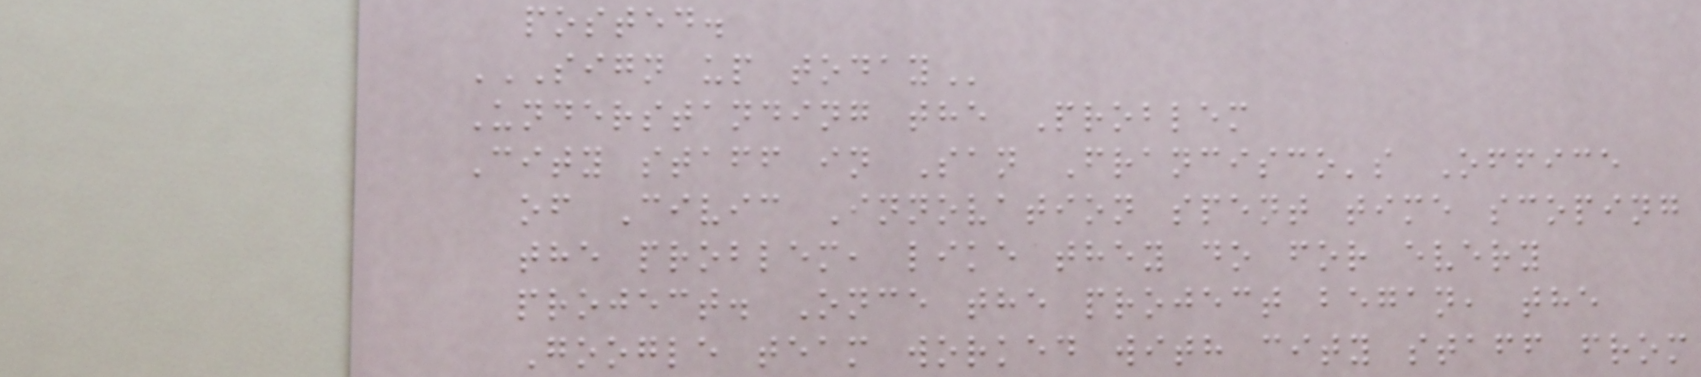posted.
SIGN UP TODAY
Understanding the Problem
City staff in San Francisco's Office
of Civic Innovation spent time scoping
the problem, like they do for every
project. Once the project began, the
Google team worked with city staff from
